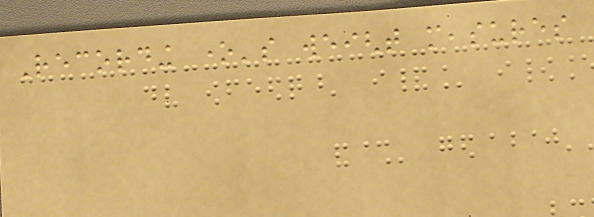Recording one's weight measures
